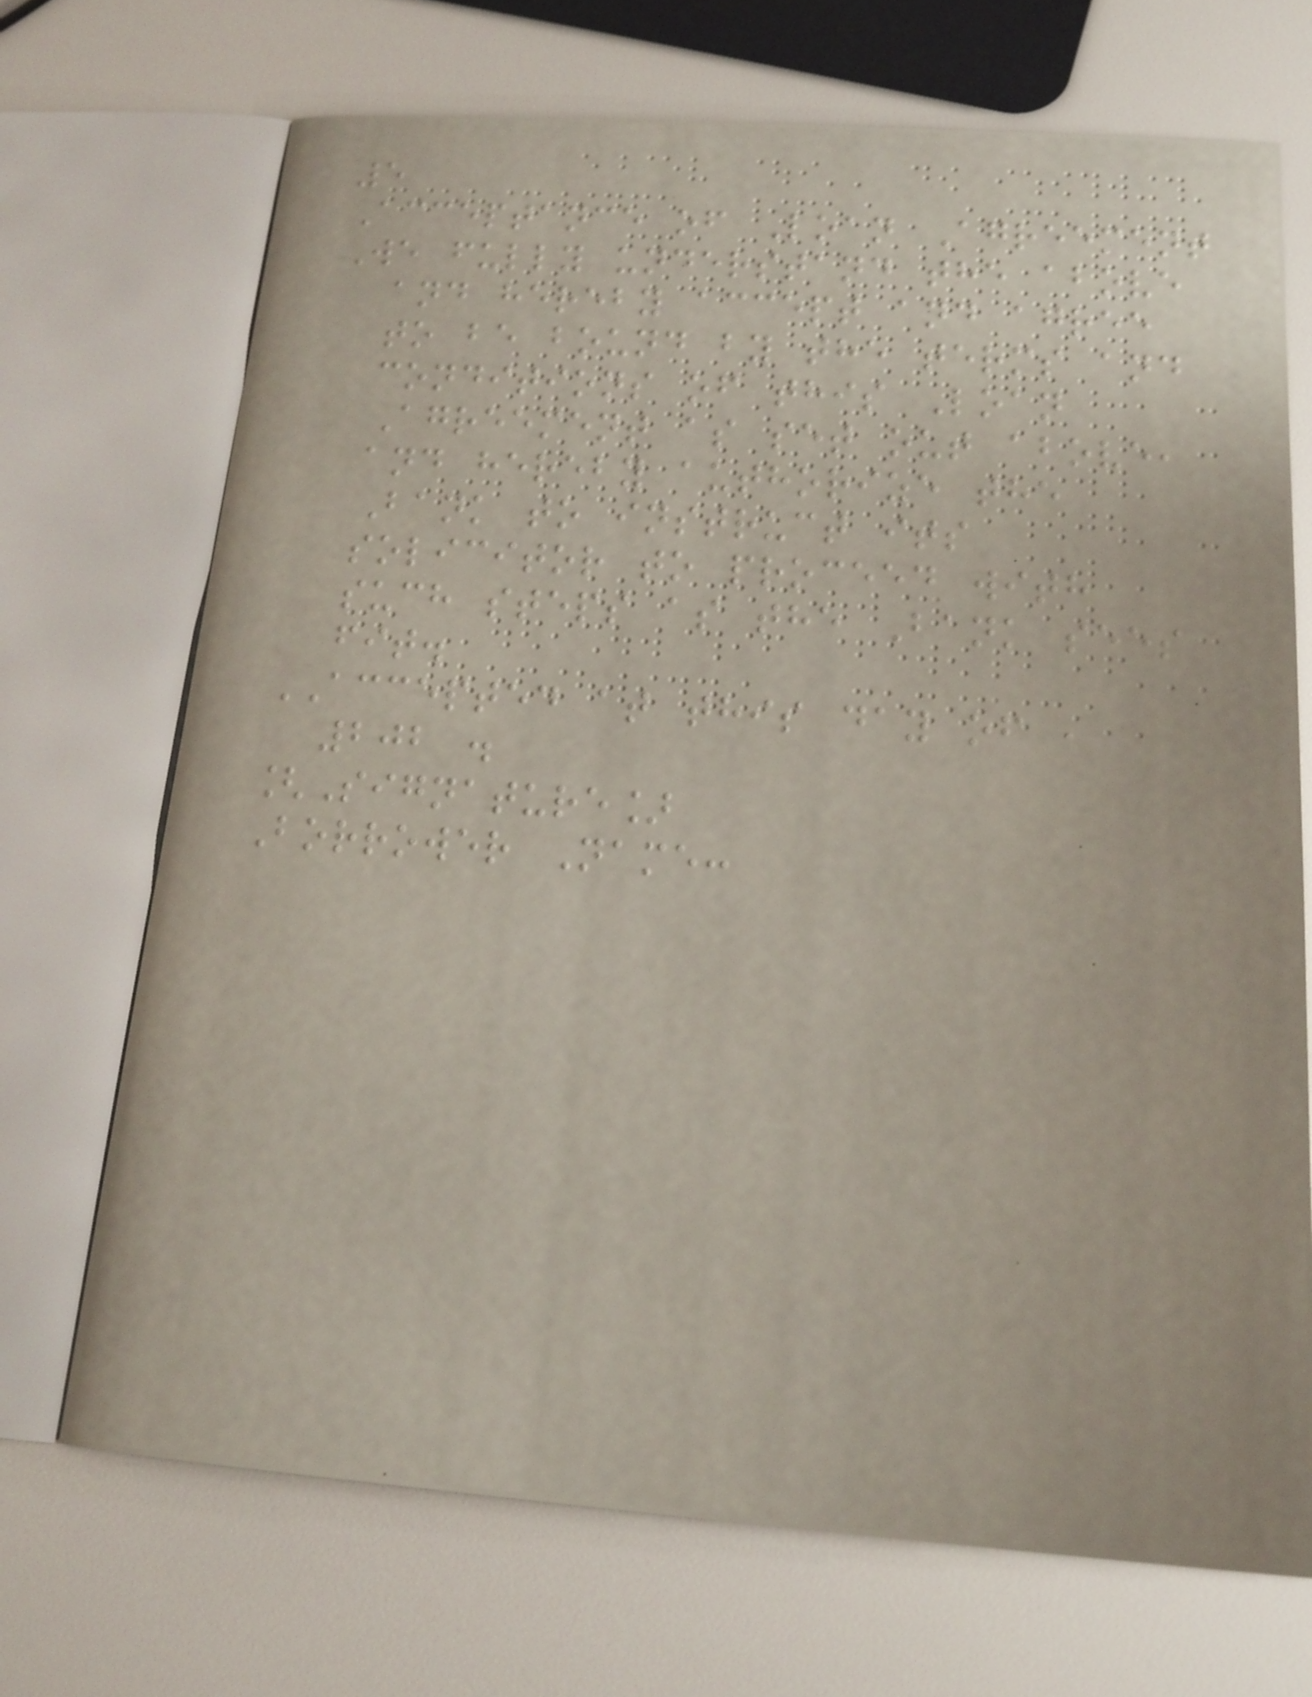5
Acceptance of Loan Agreement
We fully understand the above
and hereby accept and agree
to be bound by the terms and
conditions of this Loan
Agreement as set out above,
and hereby authorize the
Bank to instruct its
solicitor to proceed with
such steps as the Bank sees
fit.
ACCEPTED at this day of ,
202 .
[Signature]
Borrower Name:
